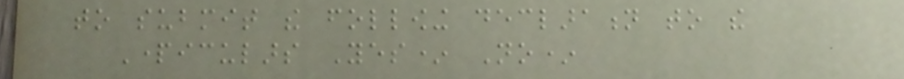to submit the following declaration to the
Particulars Yes* No*
